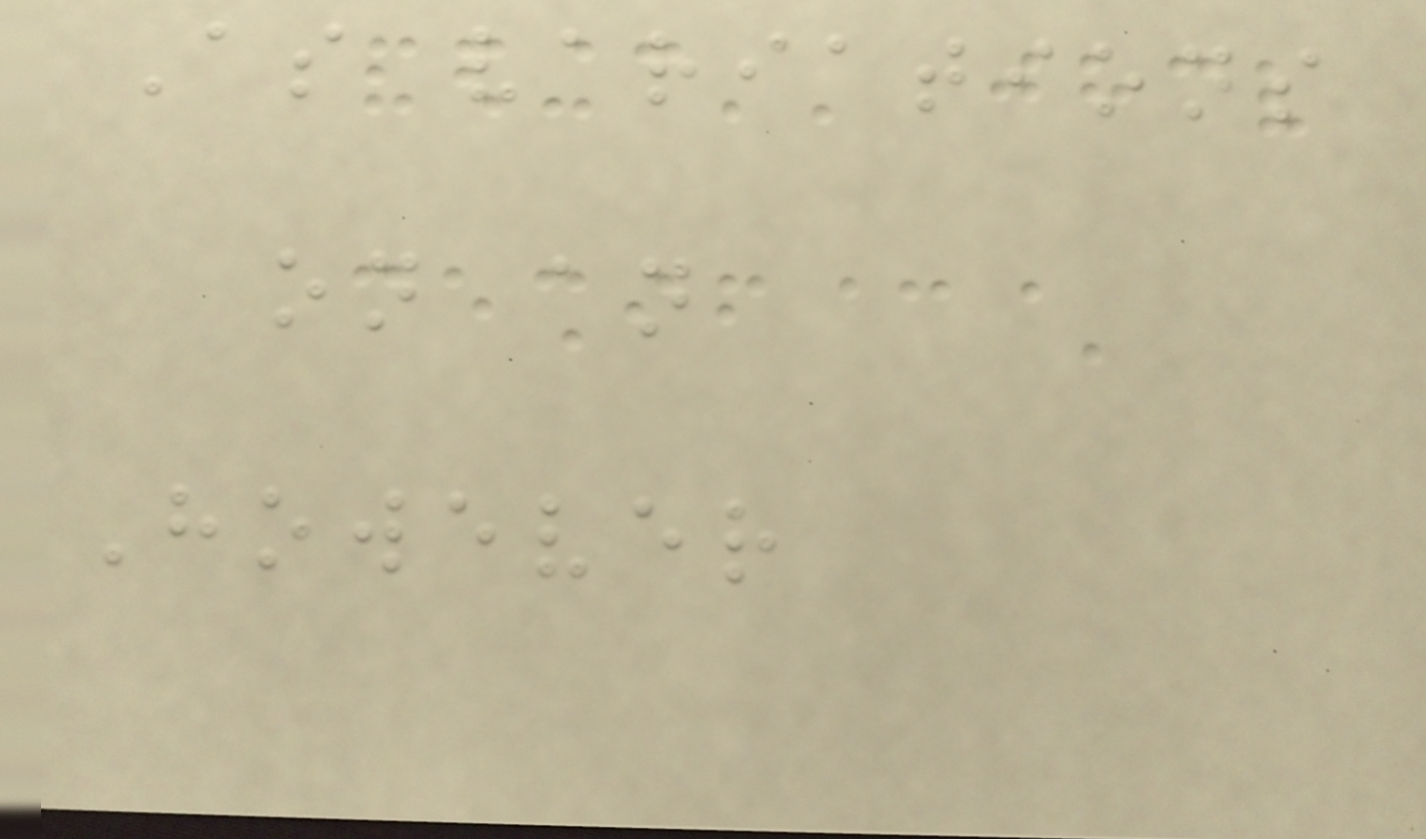As variations
on an
However
